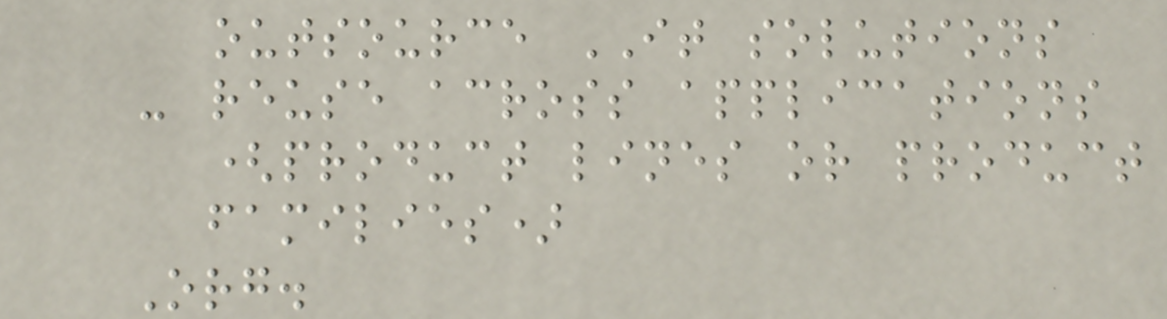outsource IT solutions
- reuse across applications
(product lines or product
families)
Org.
